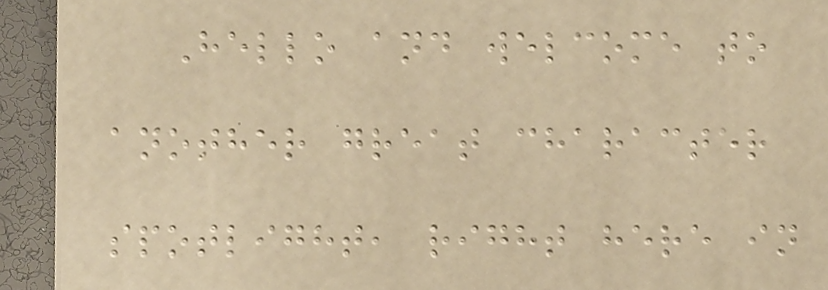Hello and welcome to
another great character
spotlight, right here in
